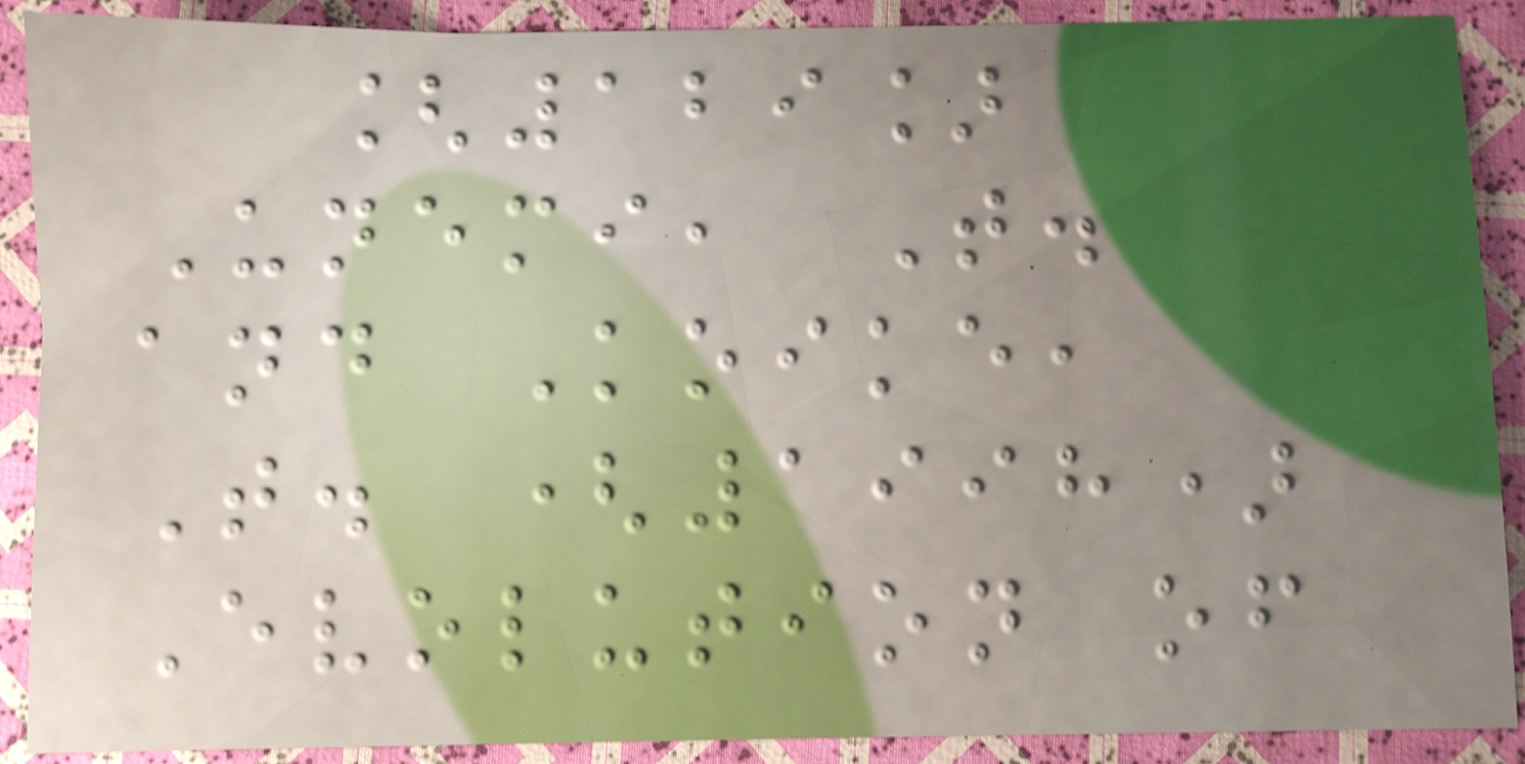[129]
Unemi, T.
and Koike,
T. (1998)
Evolution of
